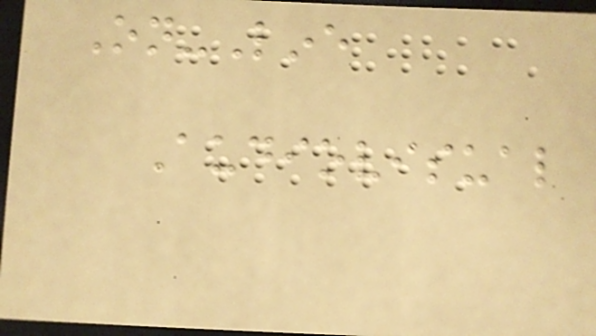On-Line
Audiovisual
